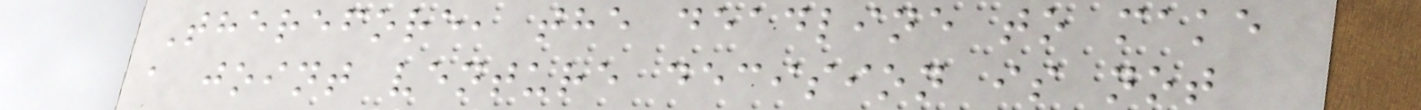Therefore, the deadline to make
a joint venture decision is not
